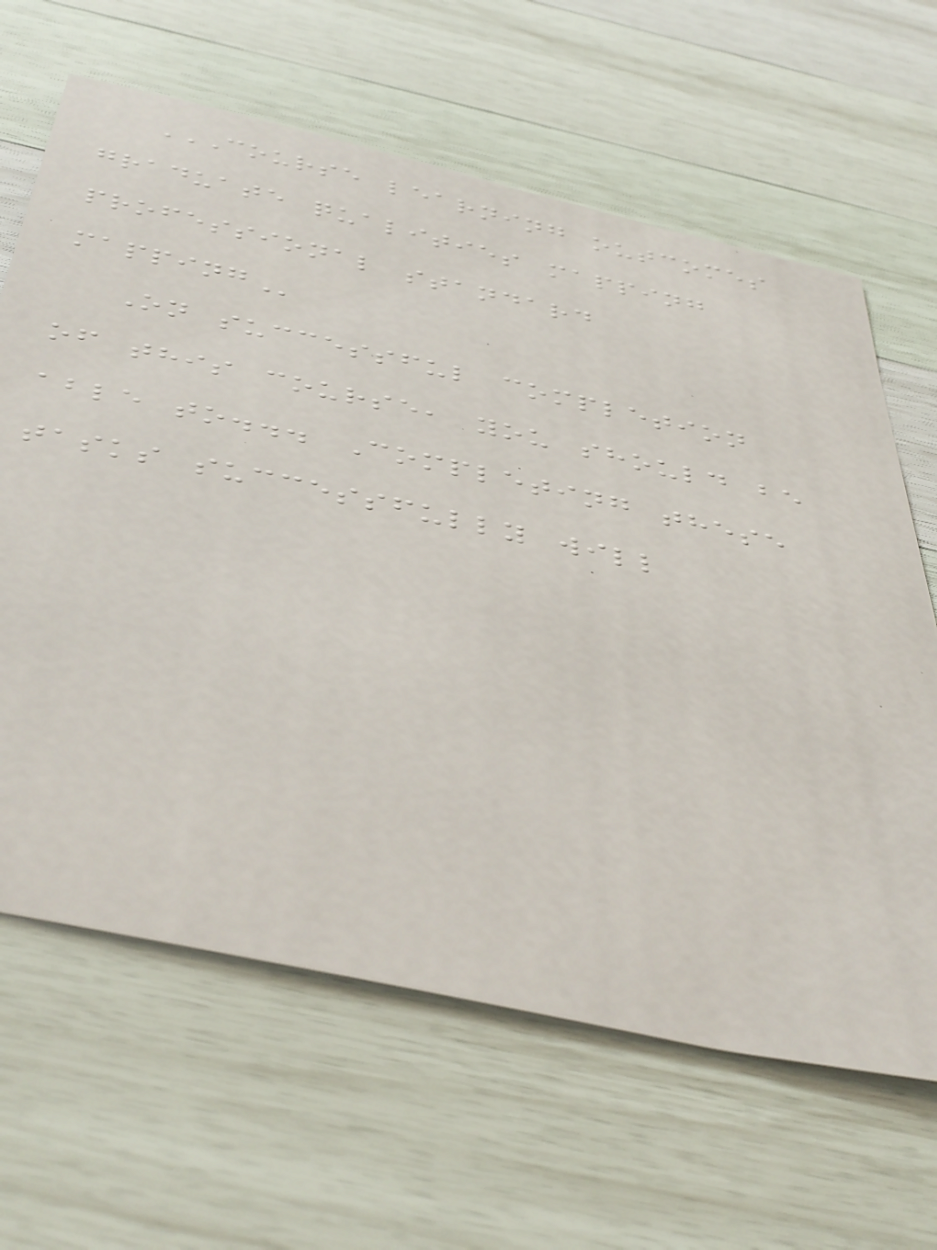COURSE LEARNING OUTCOMES
GRADUATE QUALITIES MAPPING
PROFESSIONAL STANDARD
MAPPING
On successful completion
of this course, you should be
able to... Completing these
tasks successfully will
